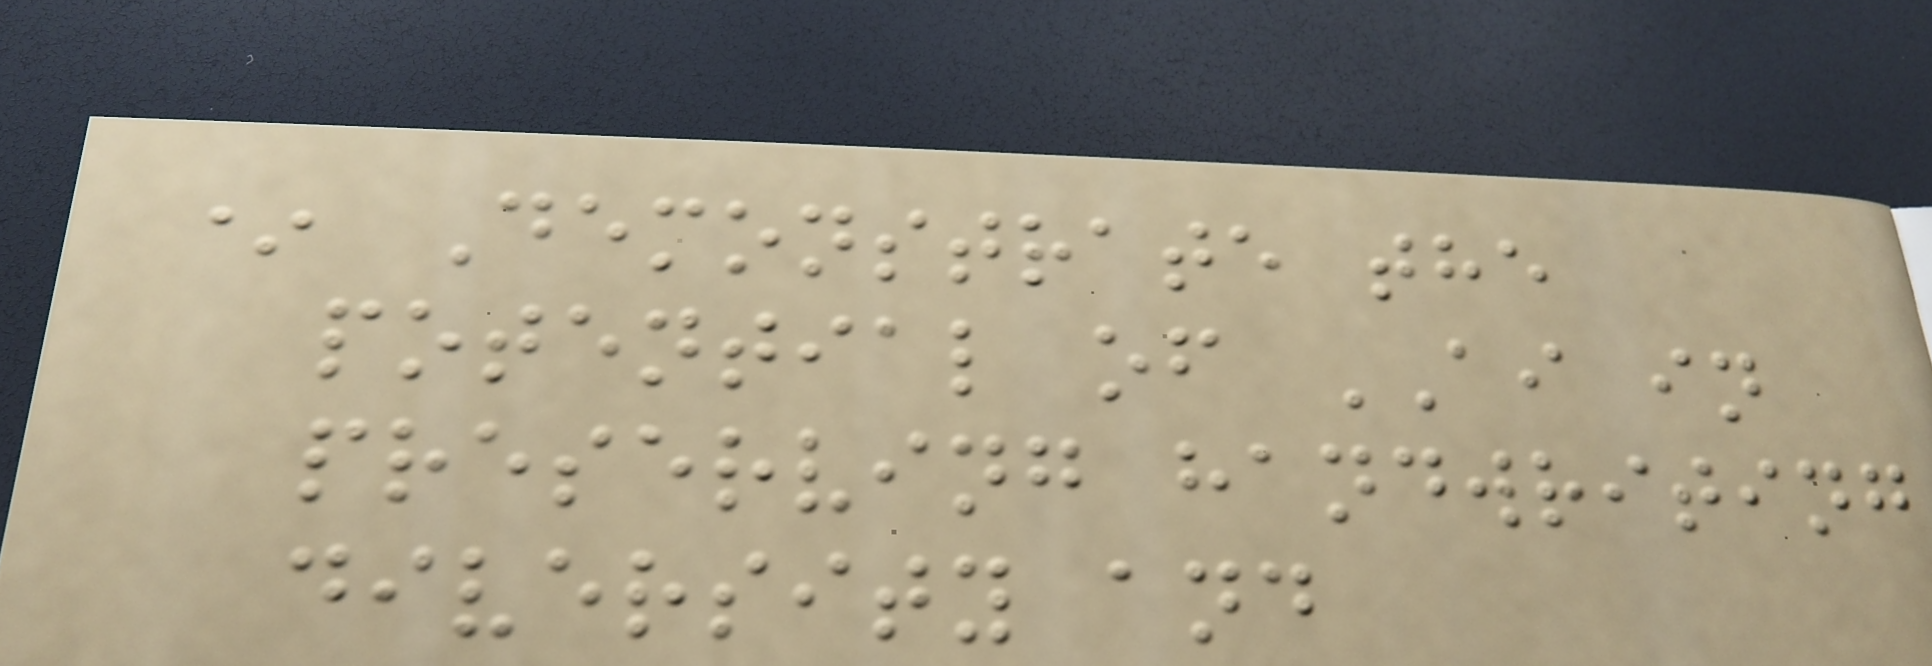* Demonstrate the
potential of AI in
preserving handwriting
diversity and
